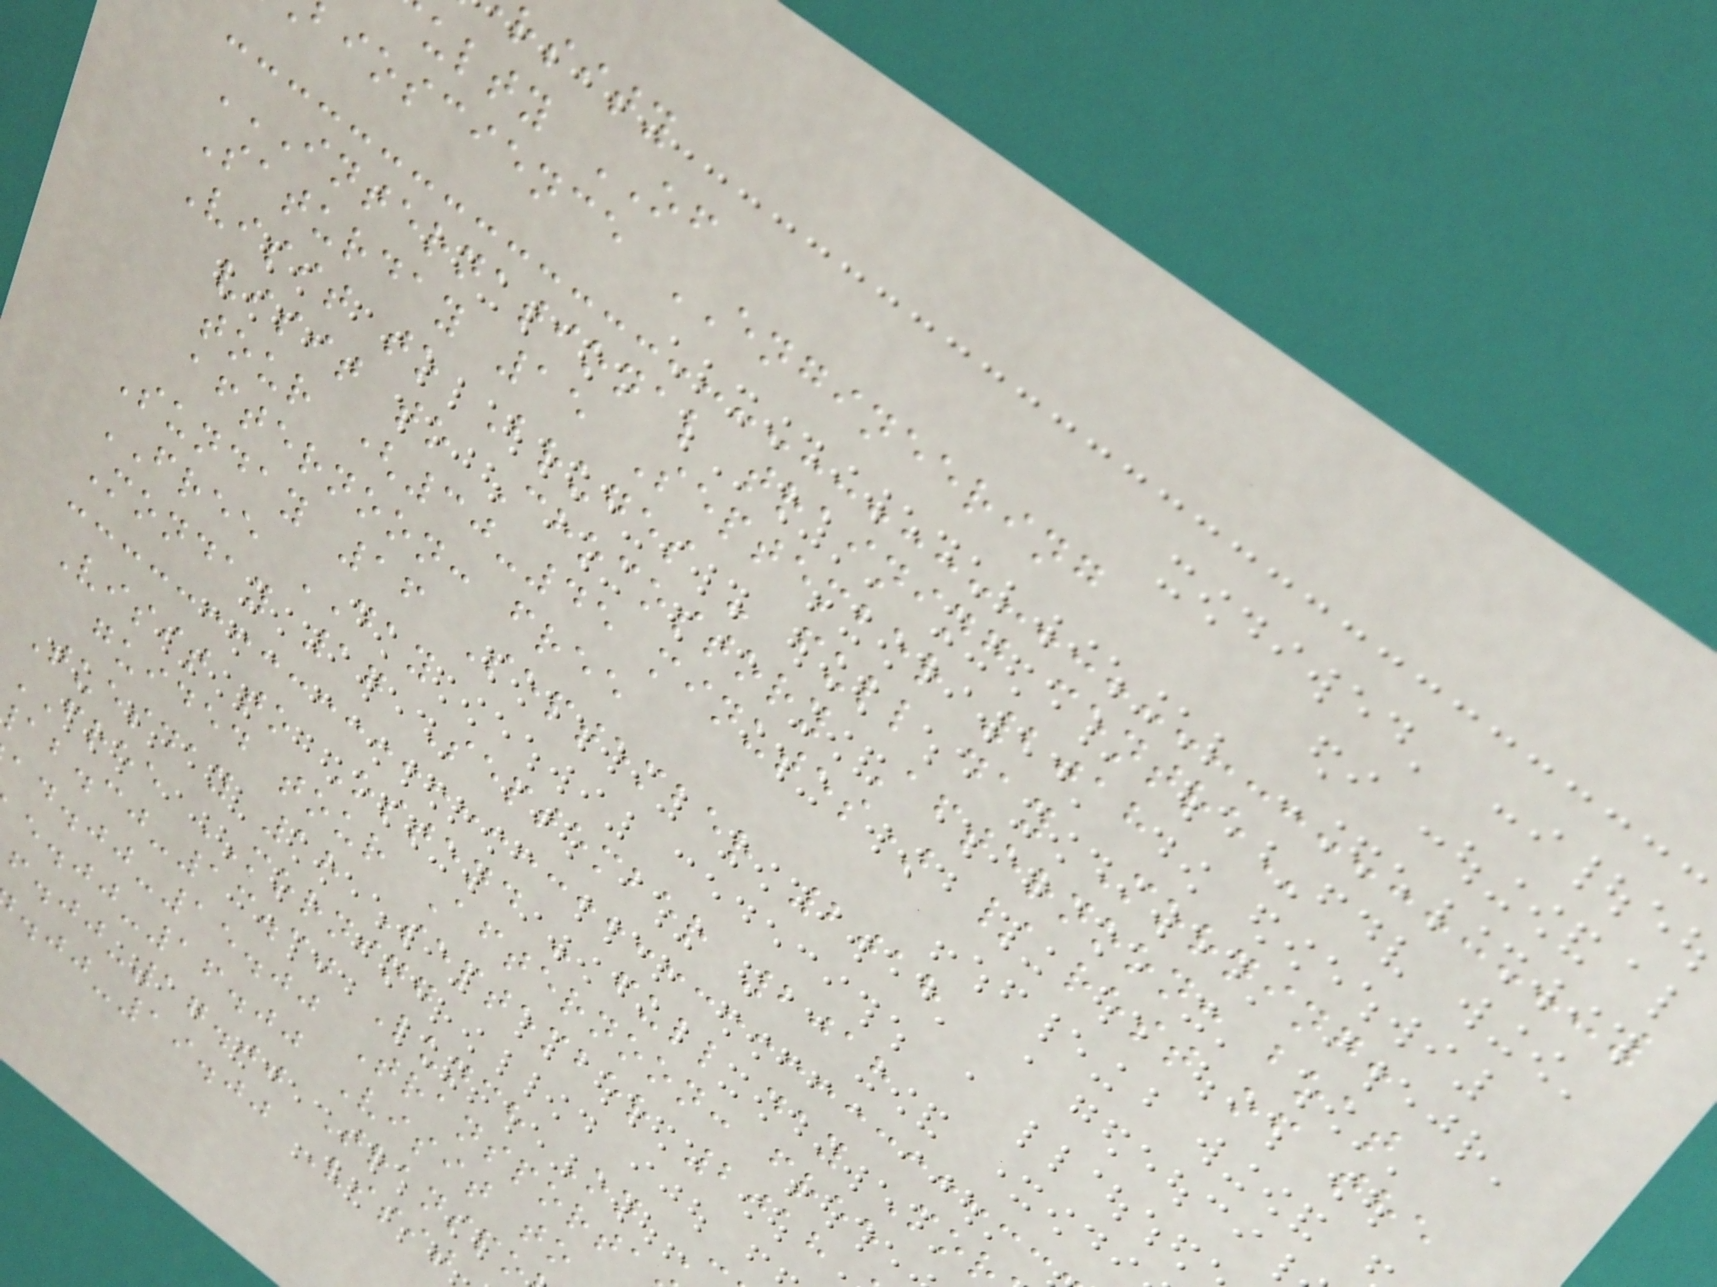rsity
ulty OF
ioscience ENGINEERING
INTERNATIONAL TRAINING CENTRE
Saturday 15 September 2018
Visit to Bruges - full day Morning:
visit to Chocostory Afternoon: boat
tour (30-45 minutes) / rest of the
afternoon: free
Sunday 16 September 2018
FREE DAY
Monday 17 September 2018
Visit to Ostend - full day Mo
guided tour Afternoon: free
Tuesday 18 September 2018
FREE MORNING
-13.30 Lunch On
-15.00 Transporta
-16.00 Visit to
-17.00 Transpo
-19.00 Visit
